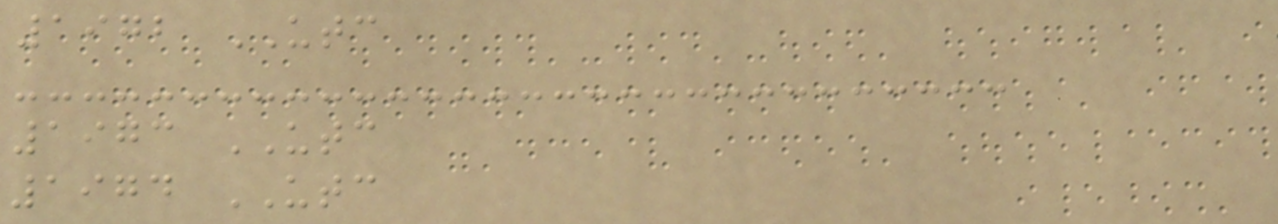1972 UTC
1973 UTC
1974 UTC
